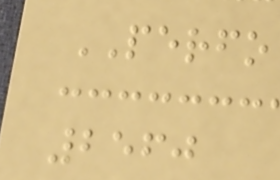PERFO
2560
